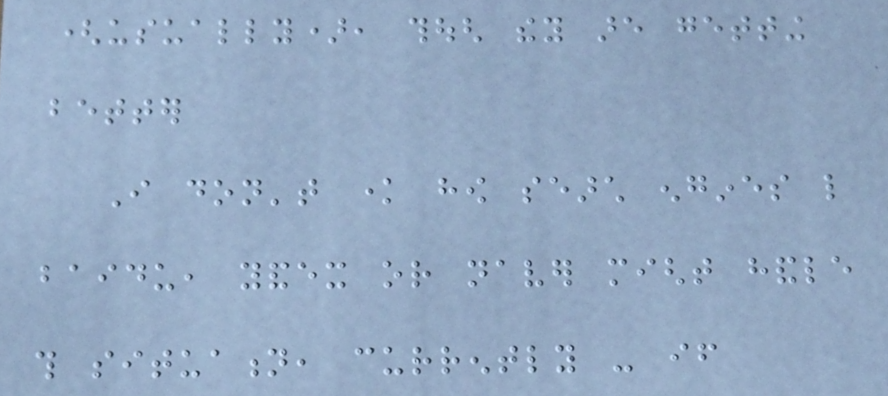(usually), though they are getting
better
I don't know how search engines like
baidu, yandex or naver might handle
this situation, currently - if
